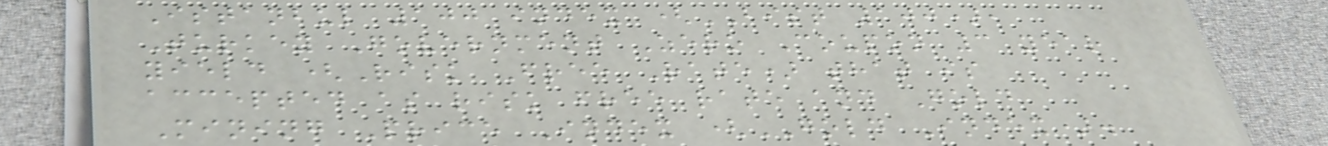Istanbul 100 index (BIST 100),
Turkey Government Zero Coupon 3 year
yield (Risk Free Rate) that is
accepted as risk free rate and Gold
Mining Price Index (GOLD Index).
